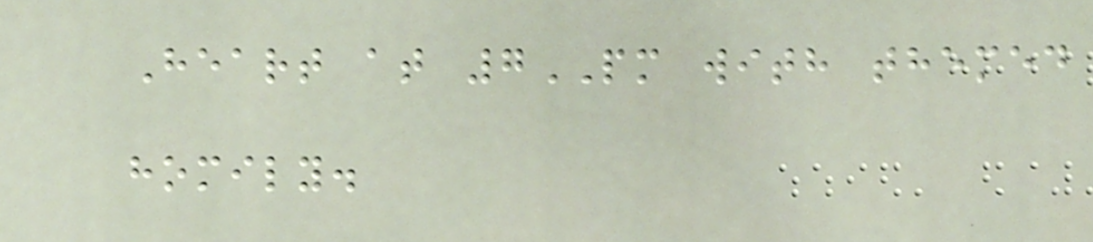Heart at 7PM with themed
homily.
